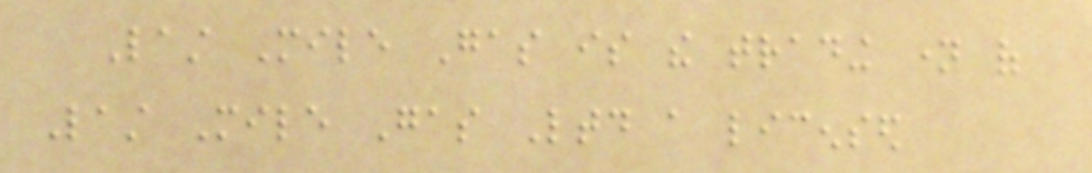Last Mile Gas is the trading name of
Last Mile Gas Ltd a licensed
